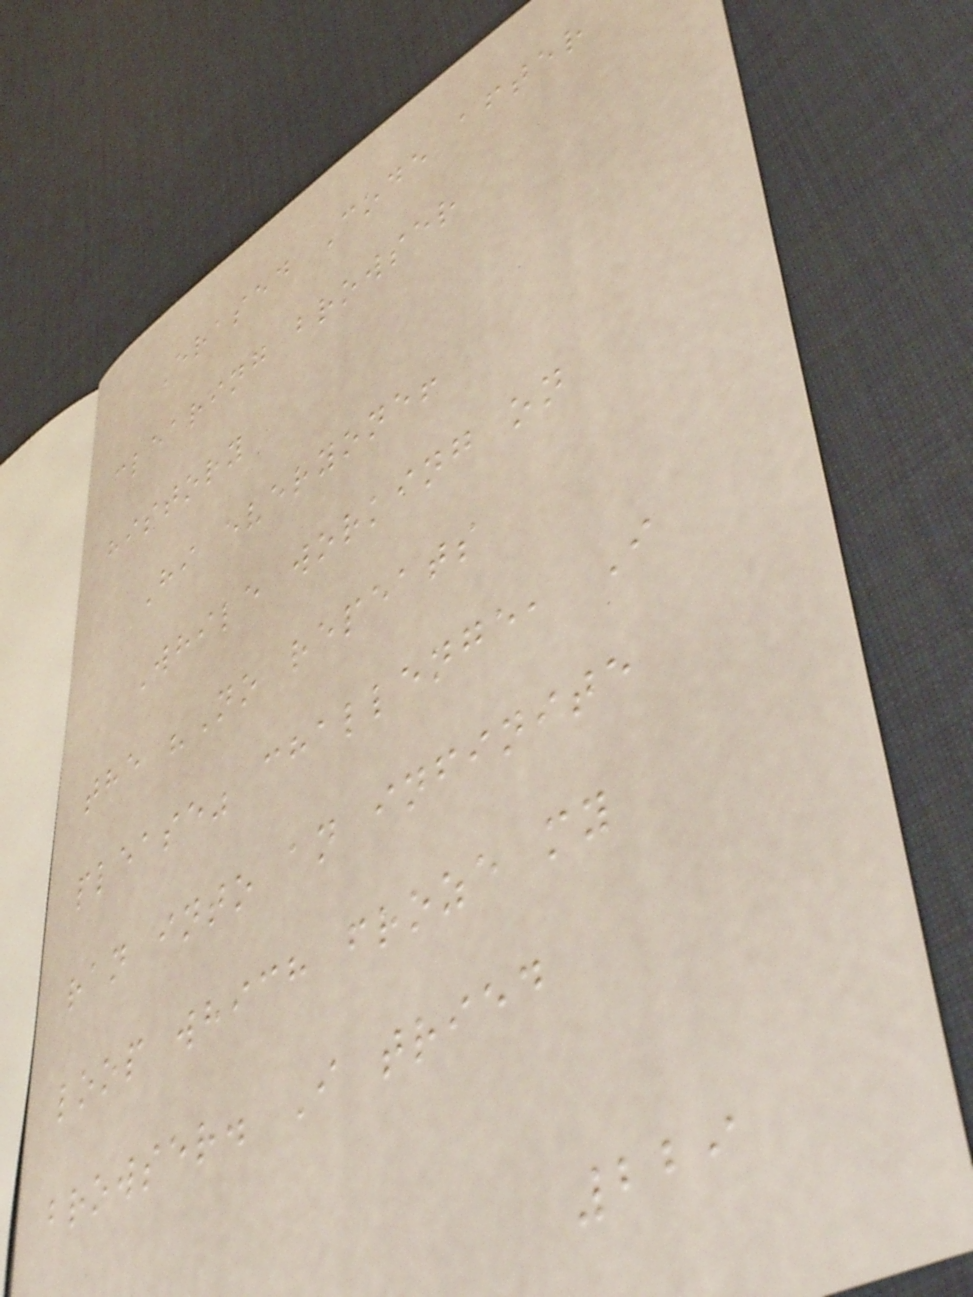Erased Code after
clearing browser
history
Hi everyone!
While working on
the "No repeats
please" challenge, I
ran into an infinite
loop which froze my
browser. I tried
229
